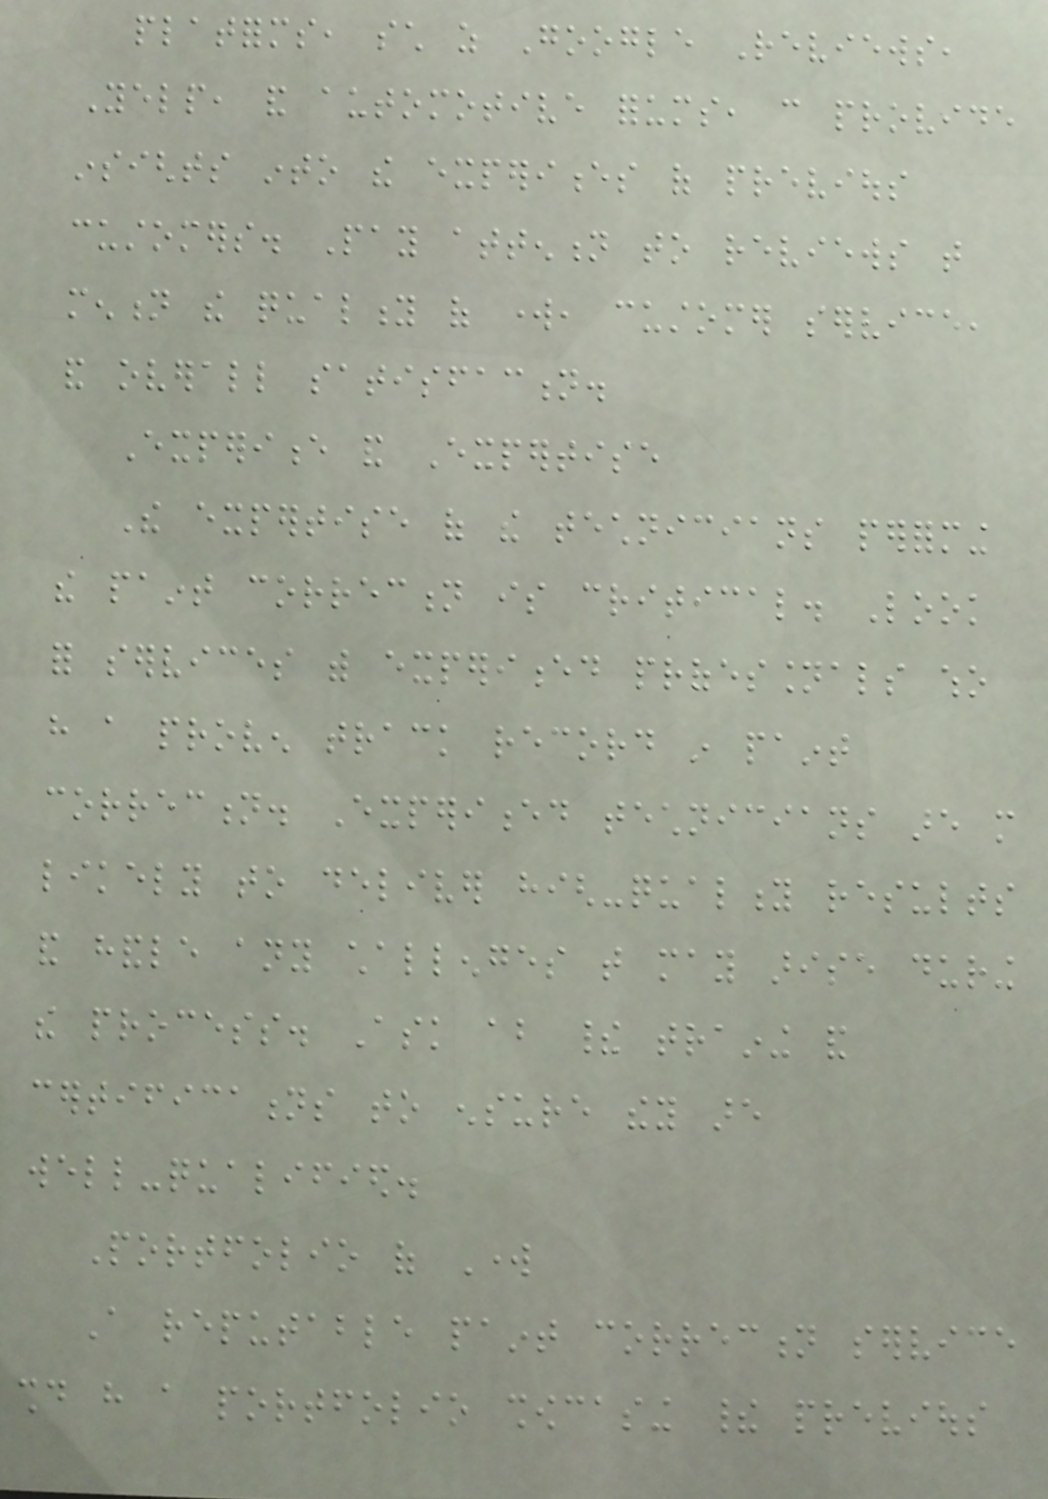platforms, such as Google Reviews,
Yelp, and automotive forums, can provide
insights into the experiences of previous
customers. Pay attention to reviews that
mention the quality of work, customer service,
and overall satisfaction.
Experience and Expertise
The expertise of the technicians performing
the paint correction is critical. Look
for services with experienced professionals who
have a proven track record in paint
correction. Experienced technicians are more
likely to deliver high-quality results
and handle any challenges that may arise during
the process. Ask about their training and
certifications to ensure they are
well-qualified.
Portfolio of Work
A reputable paint correction service
should have a portfolio showcasing their previous
